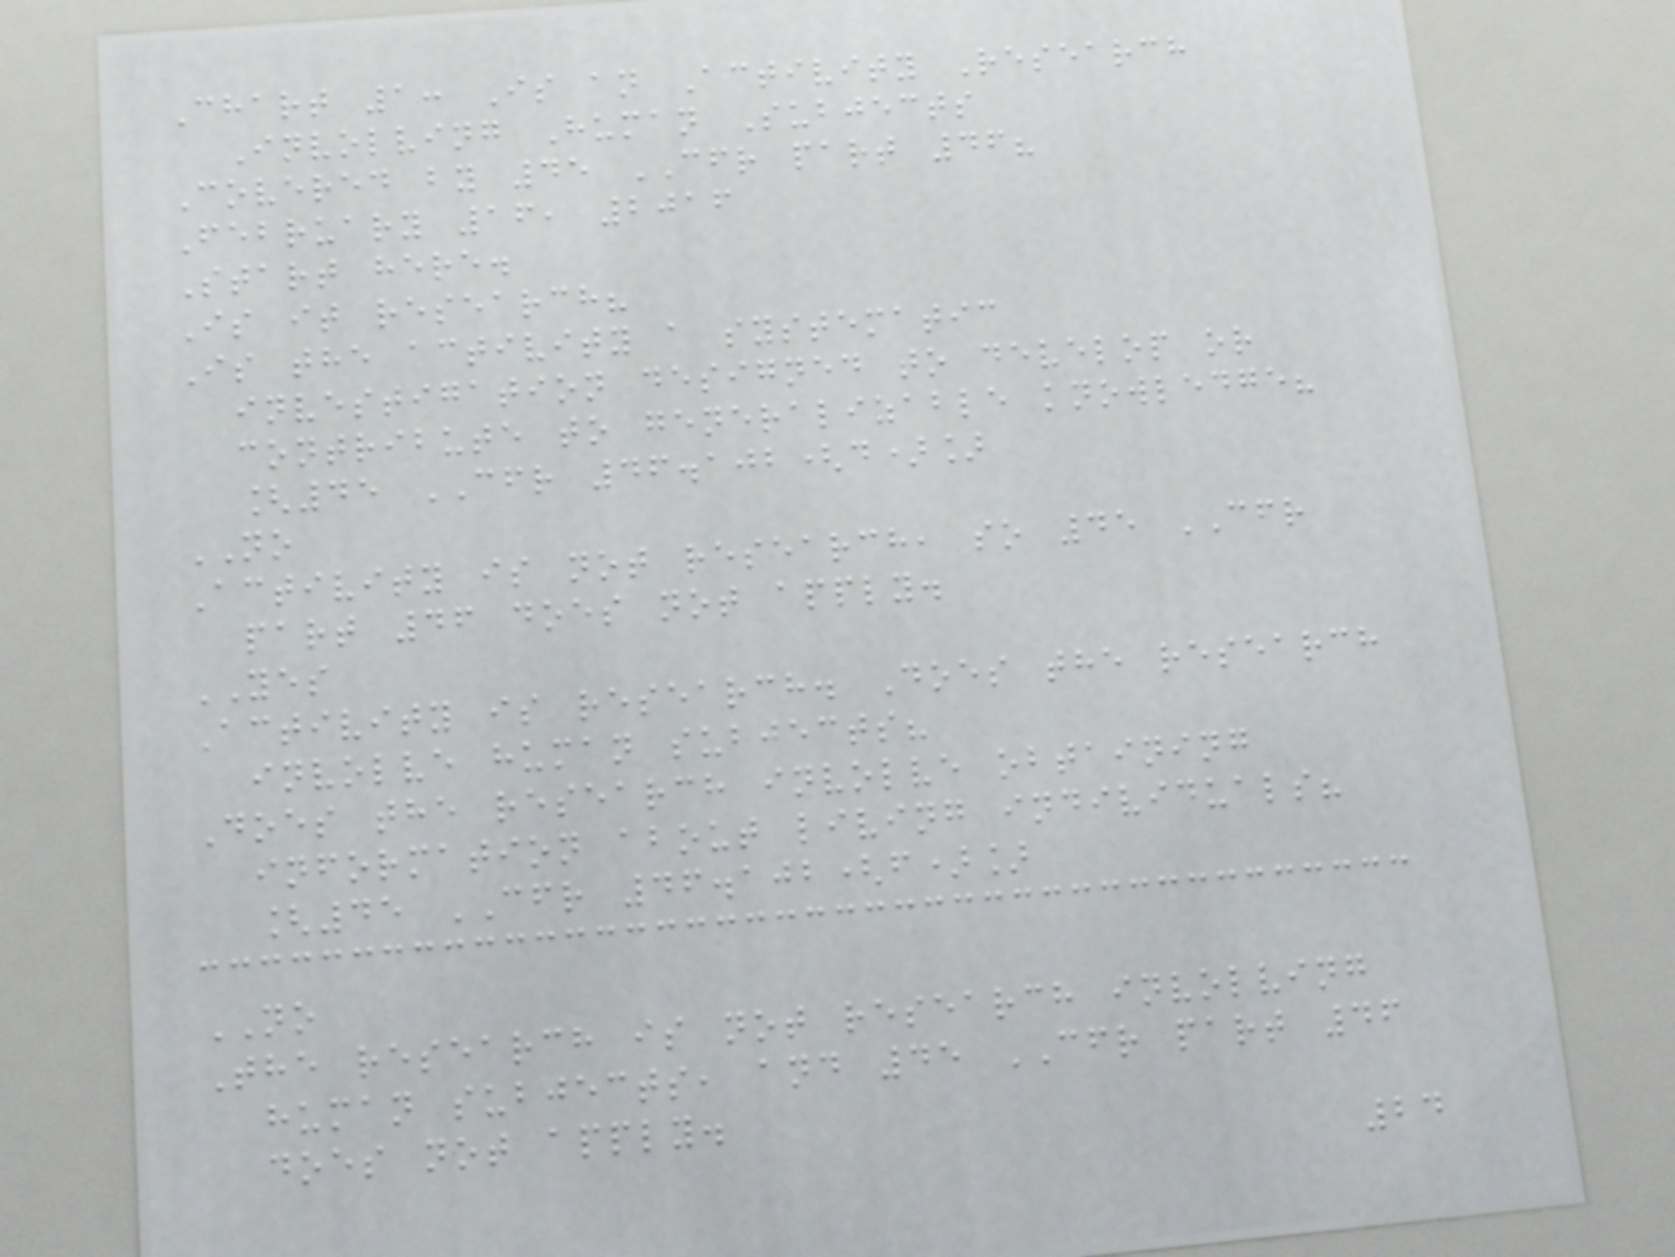Chart 1: Is an Activity Research
Involving Human Subjects
Covered by 45 CFR part 46?
February 16, 2016
Start here.
Is it research?
Is the activity a systematic
investigation designed to develop or
contribute to generalizable knowledge?
[45 CFR 46.102(d)]
NO
Activity is not research, so 45 CFR
part 46 does not apply.
YES
Activity is research. Does the research
involve human subjects?
Does the research involve obtaining
information about living individuals?
[45 CFR 46.102(f)]
NO
The research is not research involving
human subjects, and 45 CFR part 46
does not apply.
24
